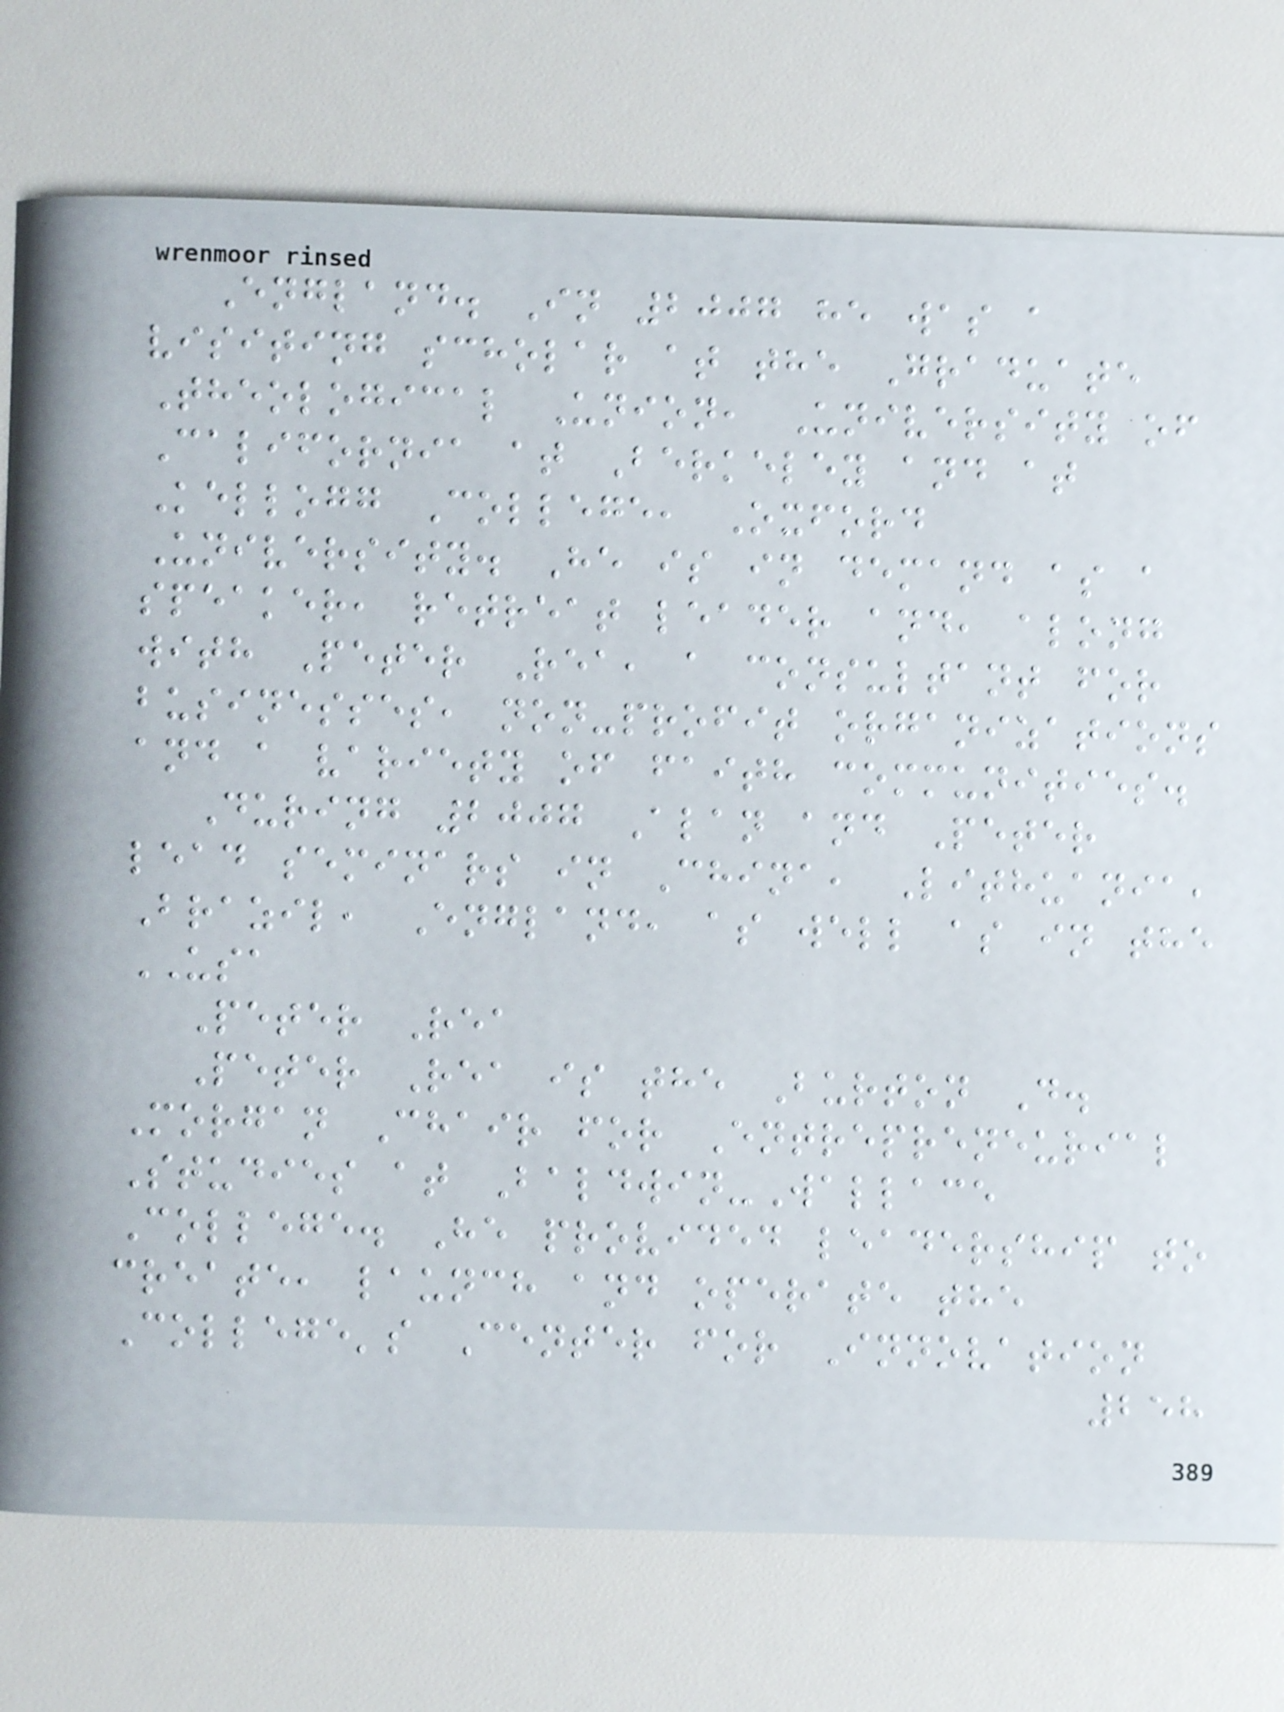England. In 2007 he was a
visiting scholar at the Graduate
Theological Union, University of
California at Berkeley and at
Kellogg College, Oxford
University. He is in demand as a
speaker, retreat leader and, along
with Peter Rea, a consultant for
businesses, non-profit organizations
and a variety of faith communities.
During 2007 Alan and Peter
lead seminars in China, Lithuania,
Brazil, England, as well as in the
USA
Peter Rea
Peter Rea is the Burton D.
Morgan Chair for Entrepreneurial
Studies at Baldwin-Wallace
College. He provided leadership to
create, launch and operate the
College's Center for Innovation
258
